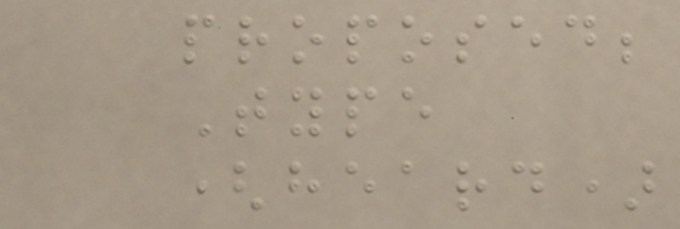proposed;
Type
(heard)
